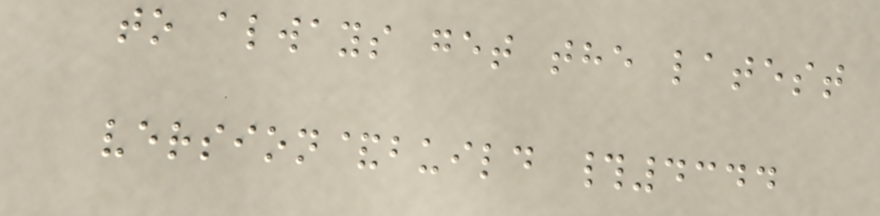to always get the latest
version&build #4344
